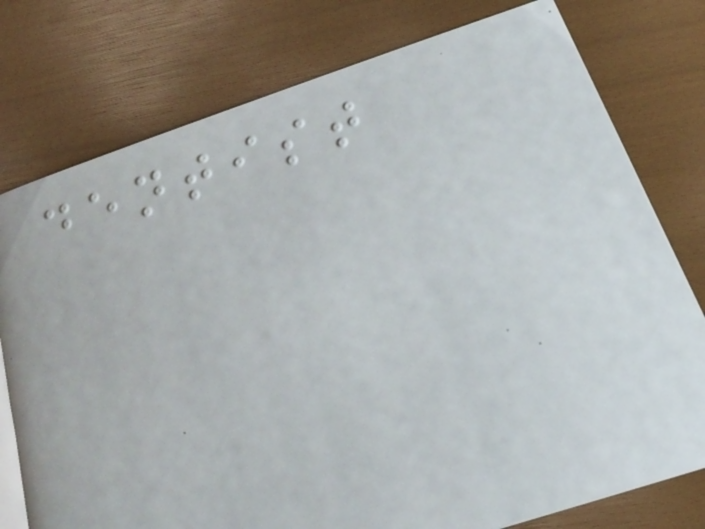dentist
